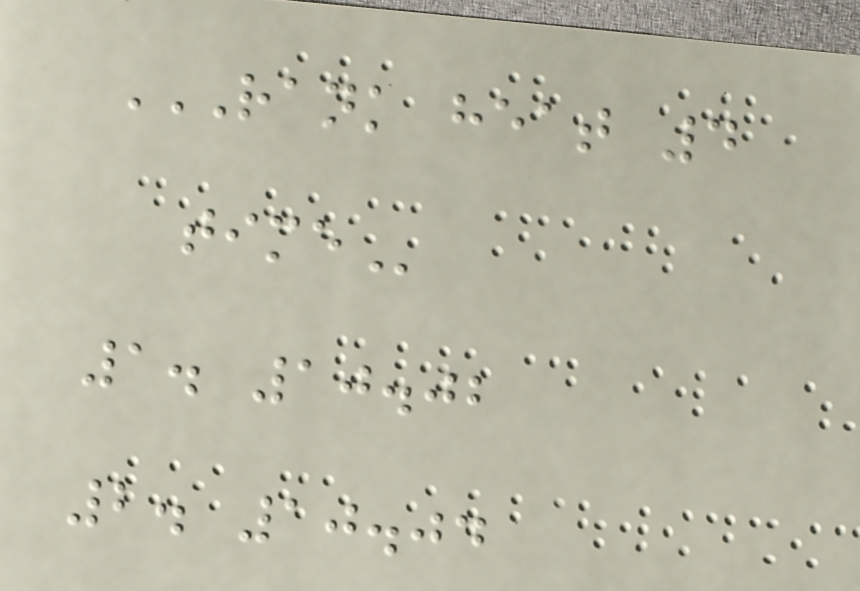RANK HEAT 4
TIME
1. 10.02
2. 10.04
